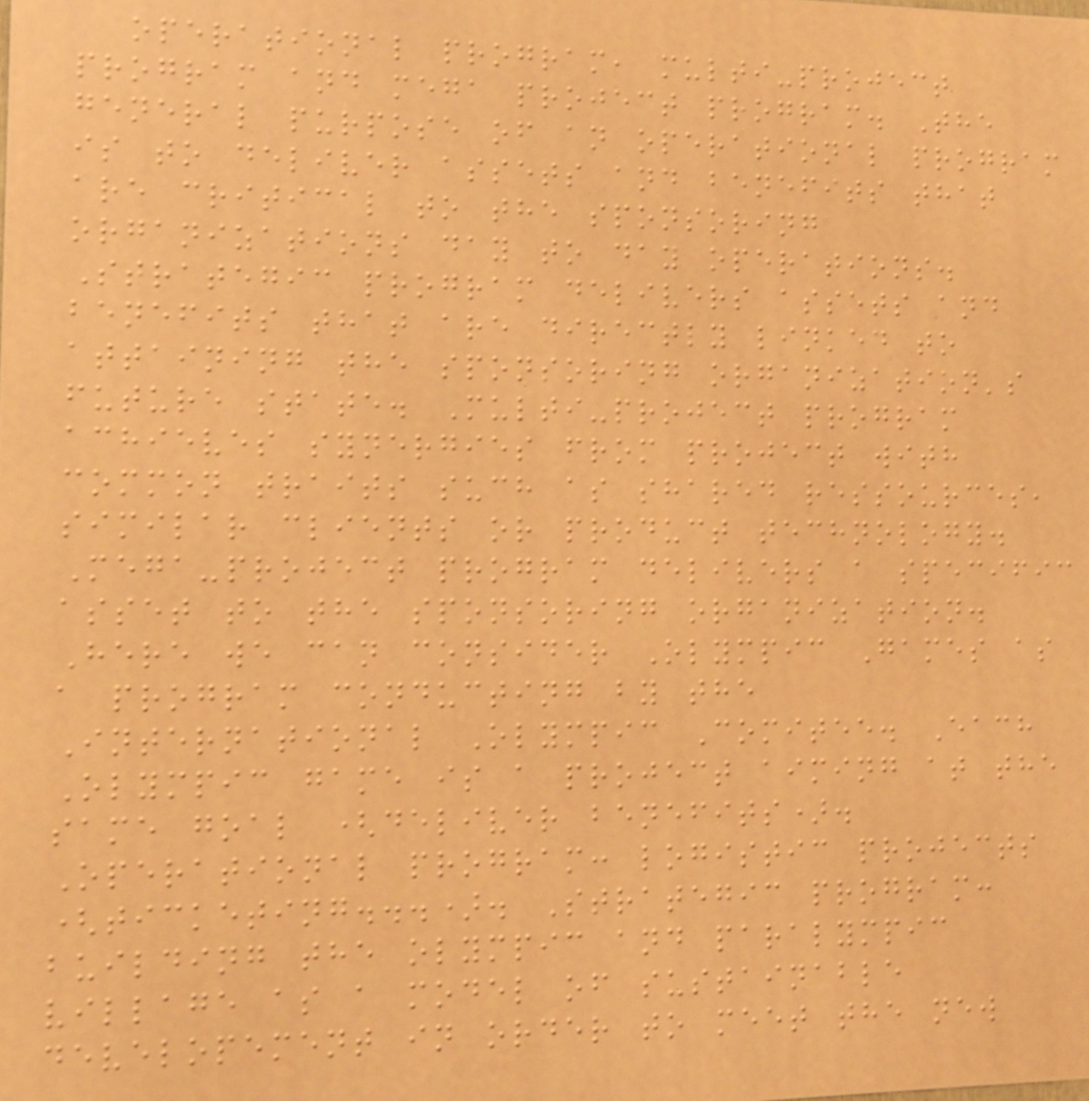operational program, multi-project
program and mega project program. The
general purpose of an operational program
is to deliver assets and benefits that
are critical to the sponsoring
organizations day to day operations.
Strategic program delivers assets and
benefits that are directly linked to
attaining the sponsoring organization's
future state. Multi-project program
achieves synergies from project with
common traits such as shared ressources,
similar clients or product technology.
Mega-project program delivers a specific
asset to the sponsoring organization.
Here we can consider Olympic Games as
a program conducting by the
International Olympic Comitee. Each
Olympic game is a project aiming at the
same goal (deliver benefits).
Operational program: logistic projects
(ticketing...). Strategic program:
building the olympic and paralympic
village as a model of sustainable
developement in order to meet the new
